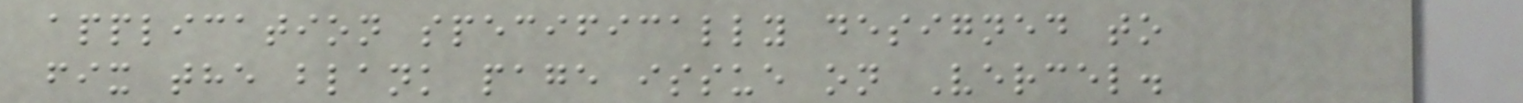application specifically designed to
fix the blank page issue on Vercel.
